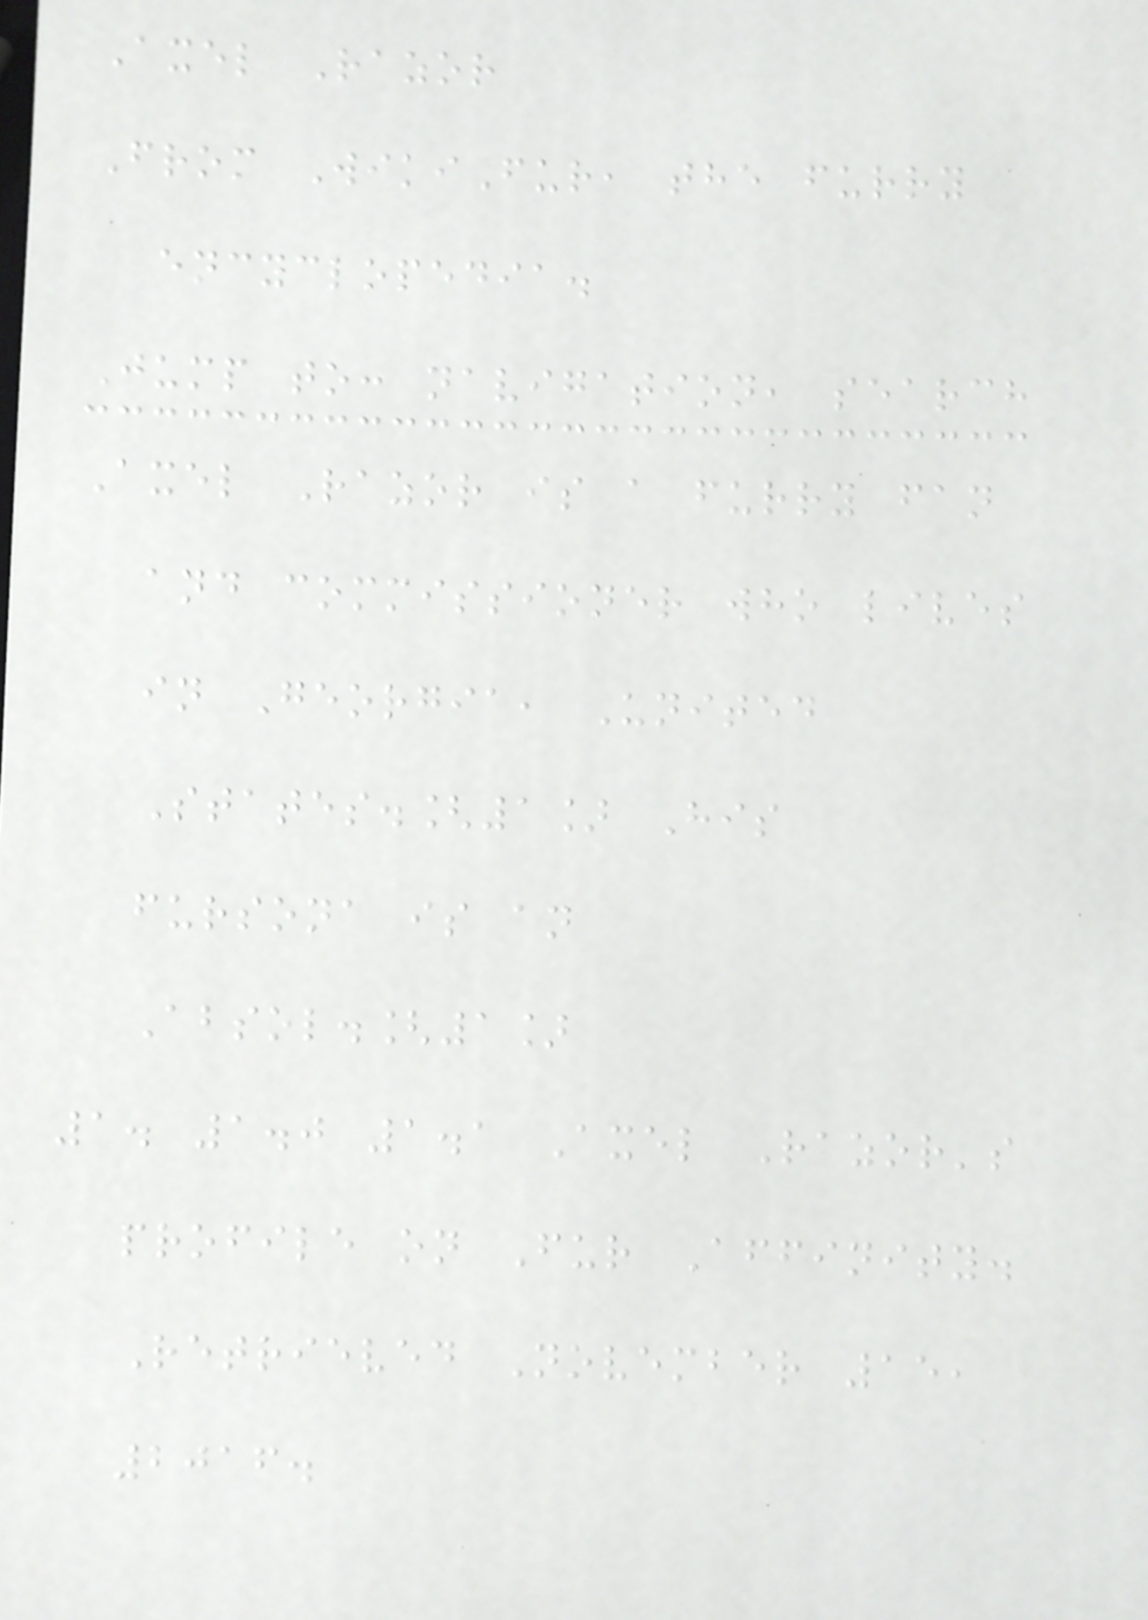Axel Razor
From WikiFur, the furry
encyclopedia.
Jump to: navigation, search
Axel Razor is a furry fan
and commissioner who lives
in Georgia, United
States.[1] His
fursona is an
Absol.[1]
1. 1.0 1.1 Axel Razor's
profile on Fur Affinity.
Retrieved November 15,
2016.
